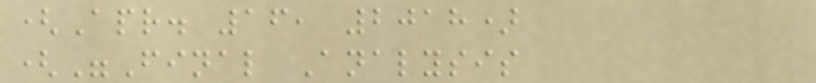(Apr. 16, 2018)
("Final Analysis
